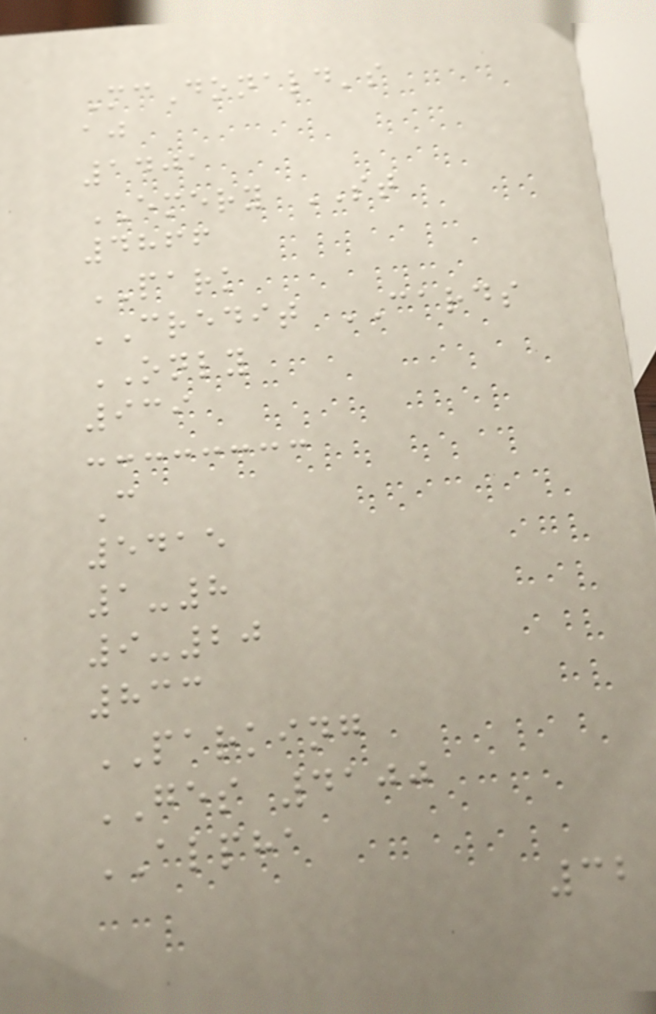McDonald's
aj
1401
EMERY ST
4866
PARK
CREDIT CARDS
ONLY
939
C
5415
1-8
9-20
833
PARKING
GES 4100
ALPHA
32
